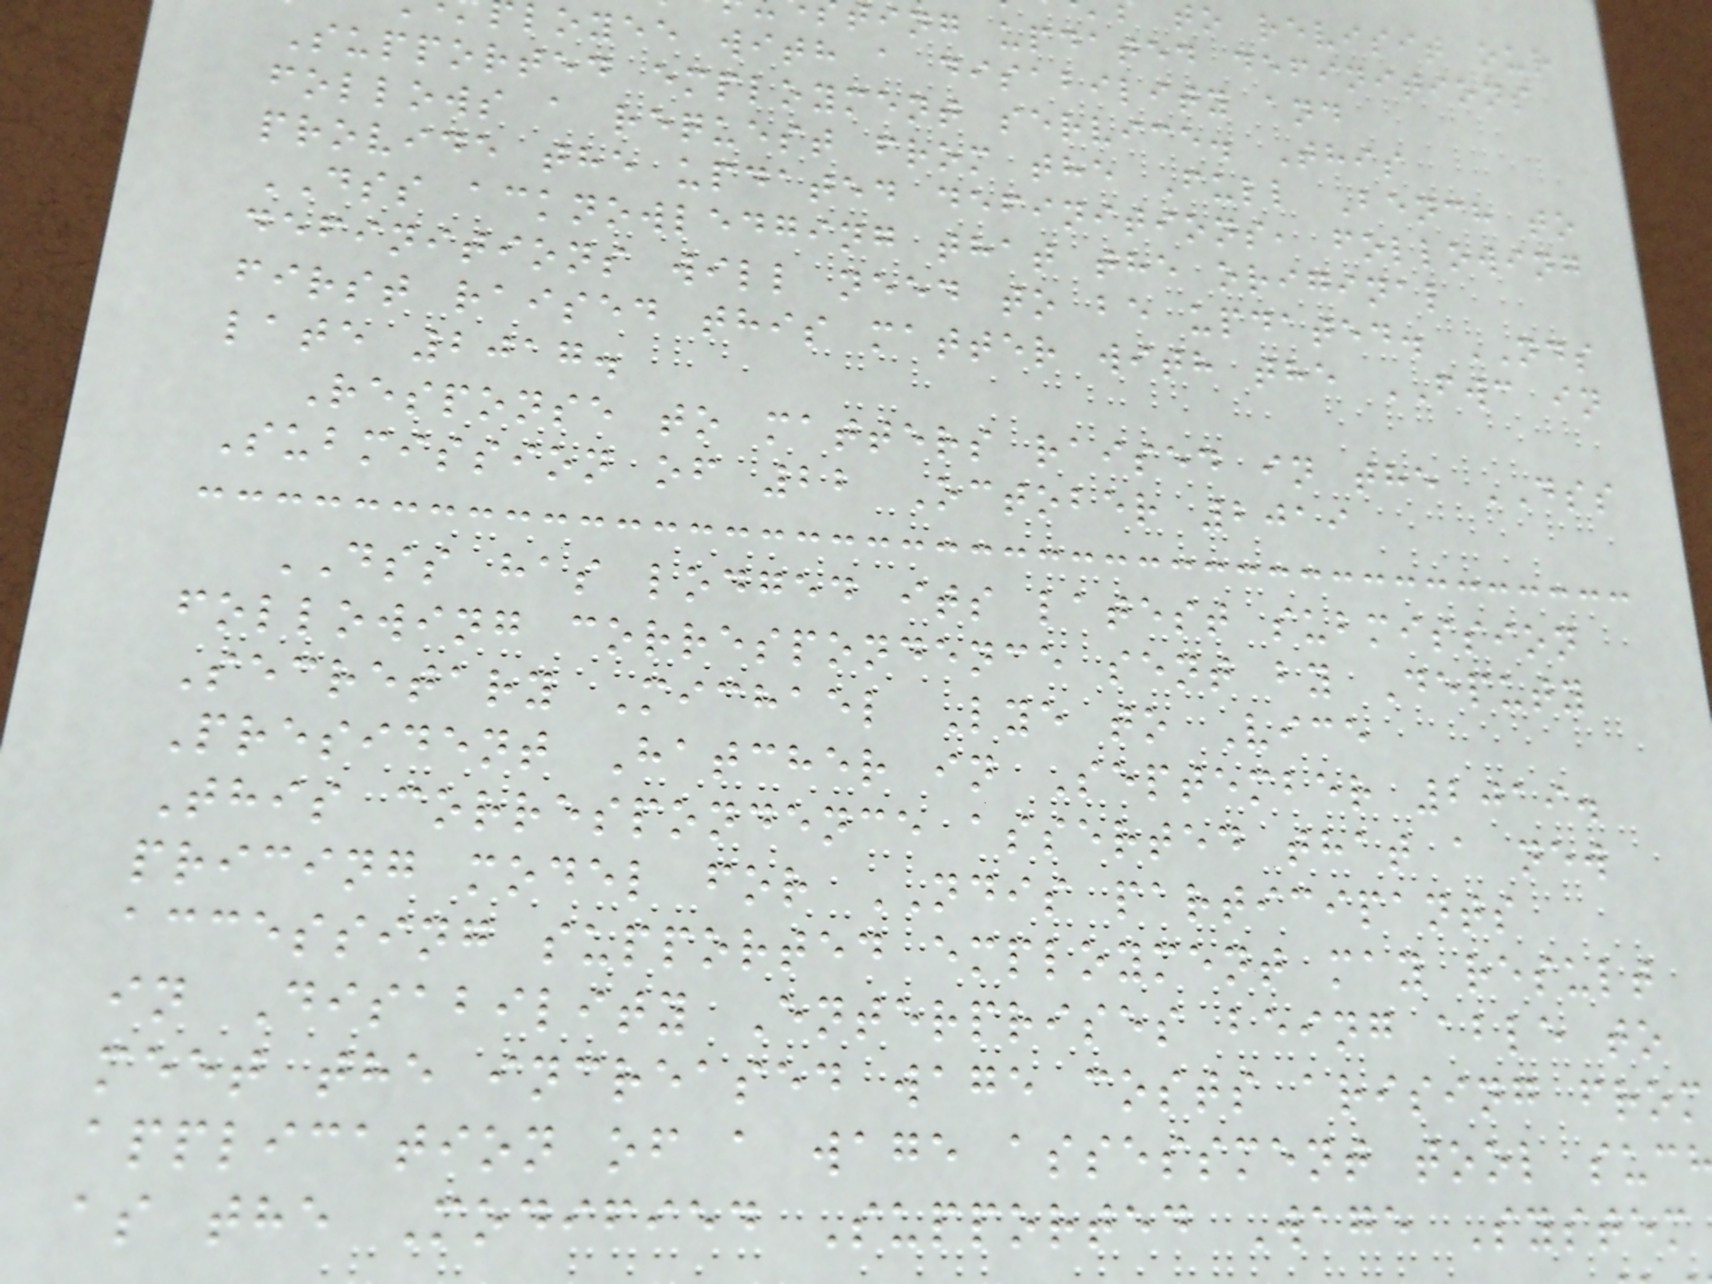to revisit our
ting updated definitions
loyee with a disability and
Supported employment service. This
follows a request from the Full Bench to
provide the updated definitions, following
DSS acknowledging that the original
definitions will need to be updated. NDS
first raised this matter with the FWC in
late 2017.
Response to matters raised in the DSS
Submission of 22 October 2019
DSS has lodged its latest submission
following correspondence sent by Deputy
Secretary Michael Lye to Vice
President Hatcher in September 2019.
This correspondence asserted that a new
pricing model for NDIS participants
accessing supported employment may result
in Disability Enterprises being able to
meet the increased wage costs arising from
application of a wage assessment tool suc
as the Modified Supported Wage System
